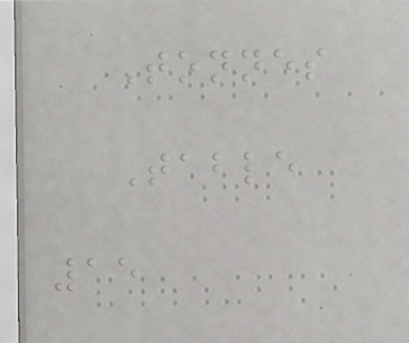Tonnes
Table
15
